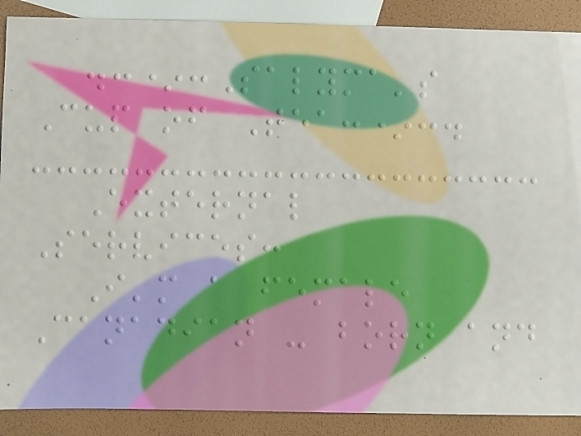.:*:Salyma's
Cup of Tea:*:.
External
Services:
I'm a female
Canadian - born and
